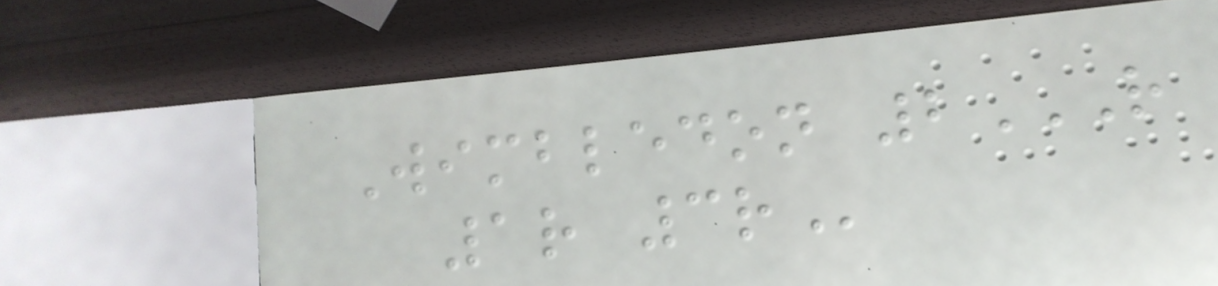Wimbledon 2R
1R 3R
